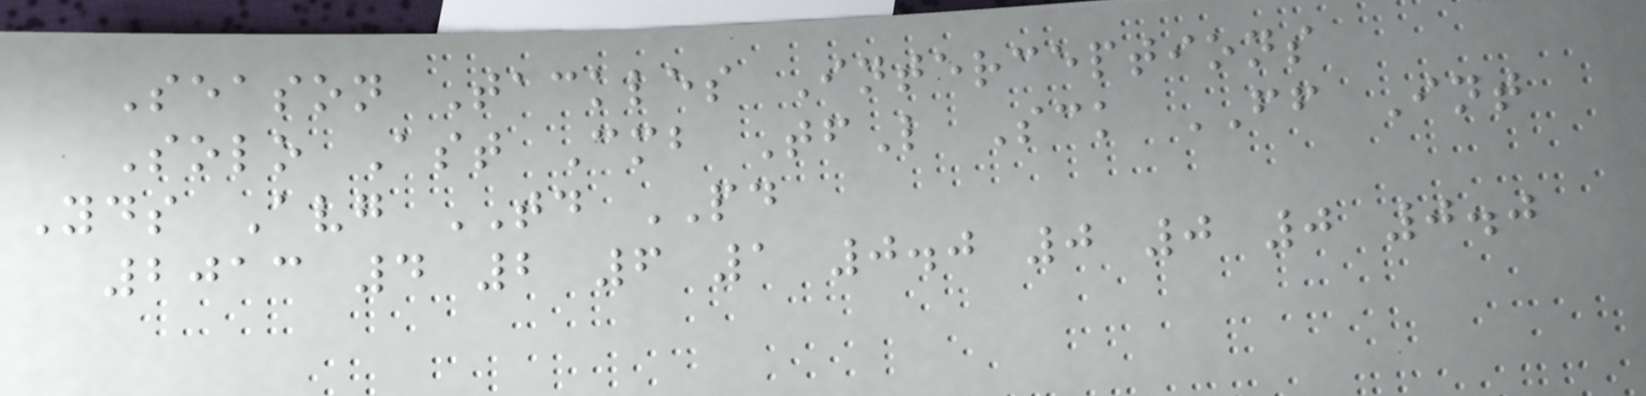Season Tackles Interceptions
Solo Ast Cmb TfL Sck FF Int
Yds Avg TD PD
2013 4 2 6 1 0.0 0 0 0 0.0
